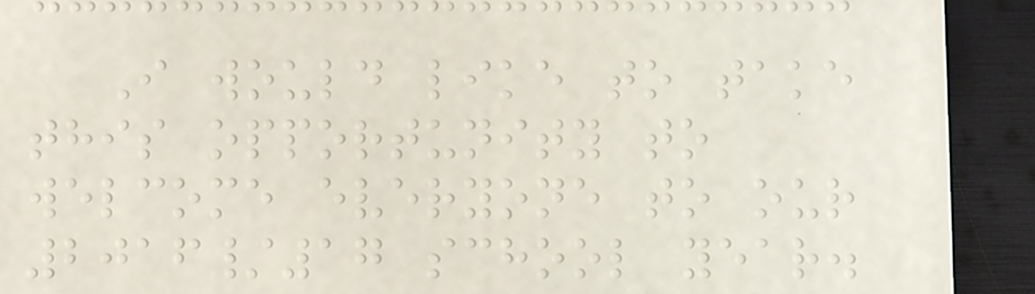I would like to take
this opportunity to
welcome everyone to our
2016/17 school year.
